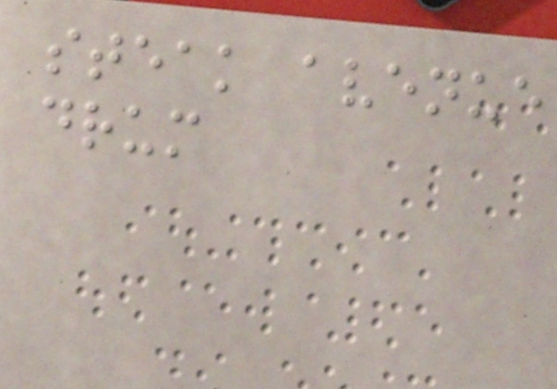steak avenue
drum
